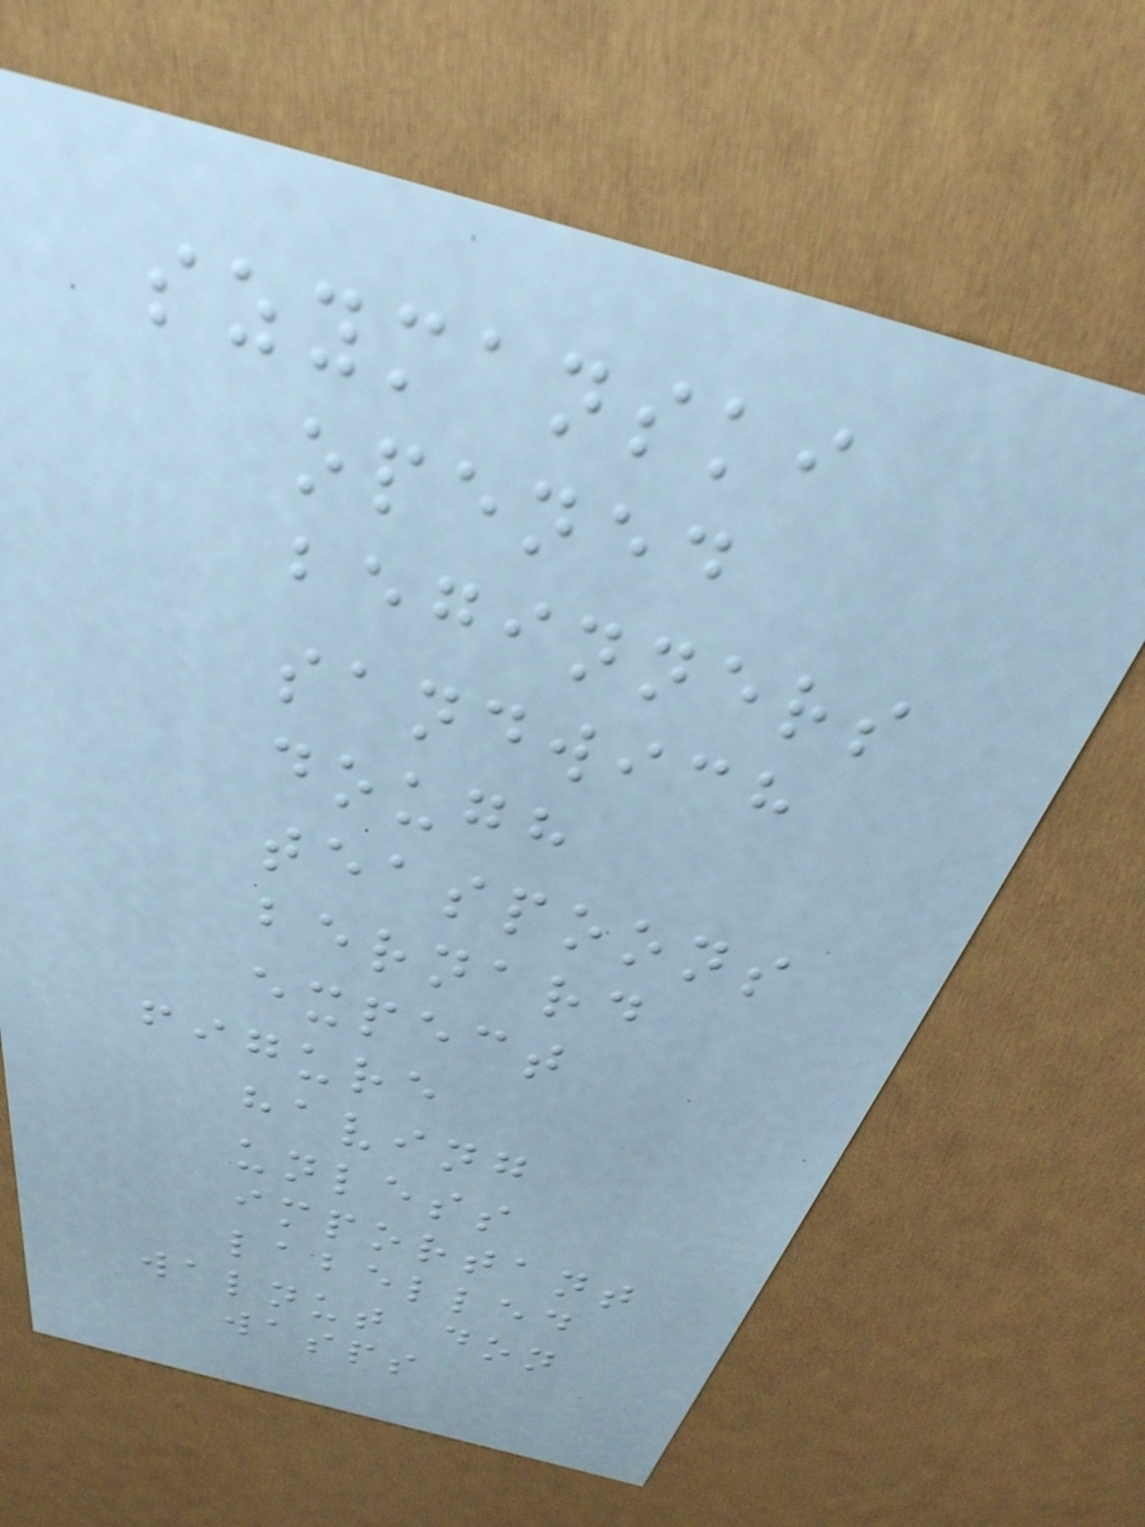szymanski
opened
beginners
sandwich
dough
teaspoons
bernard
expect
figure
having
unless
important
labelled
walnut don
wasps
